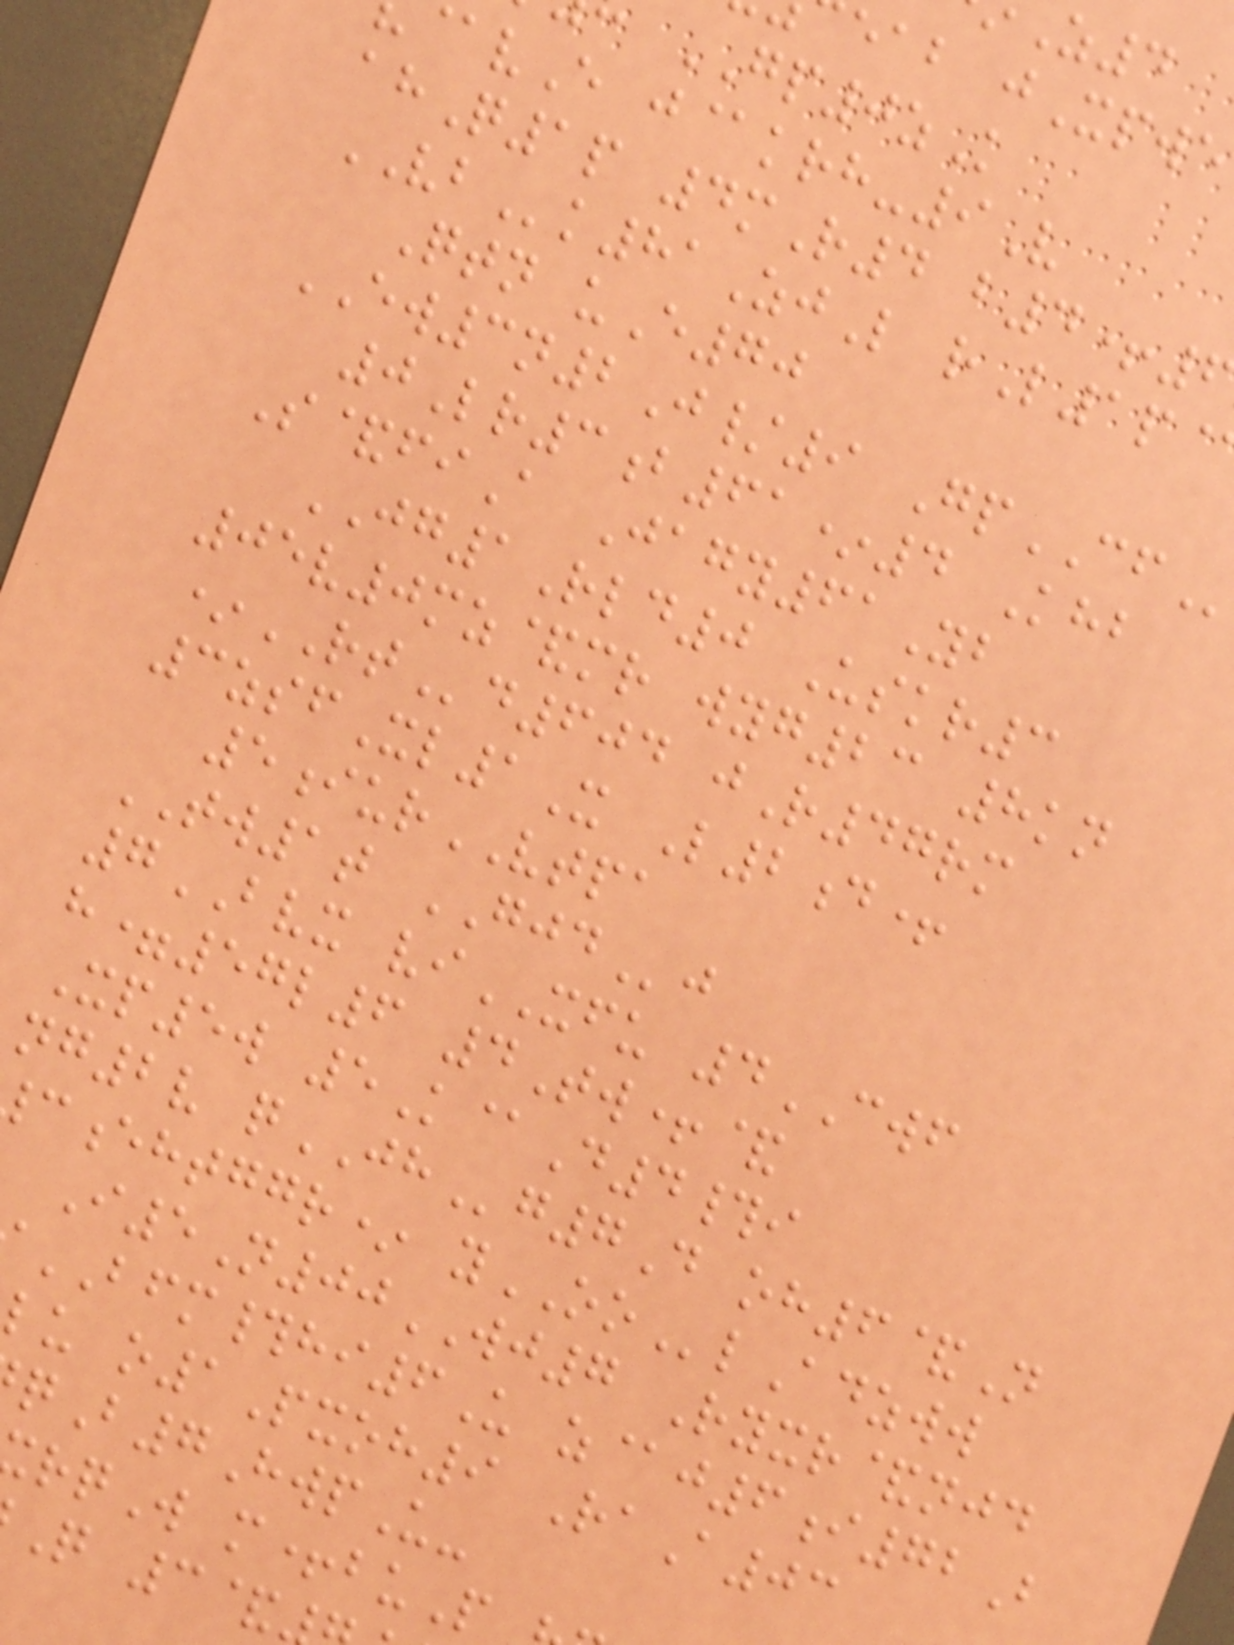eab jXpwe
GP0zK
vE j@krh-9V
ahQ1p 4mR4 b4+
VBk81ZjL rL1p
Qtn uE70
EW3n2J/9 GpCF
0Lr3b61*4 Khb
S&fiA Jagy61Yb
JG1Rld0 Uskr3
05v0mz&mr wyg23 8kn
*RTd604 jR47rm
3zsfXl1X L2d+
5iurVTPA
TW1t GJDj
7BVX viXFU 4CWF
h=57l6 4Tw+&
Xp5w 5K@D4#i
ng2v qJHg7D oh6&N
ehtggr* yOOlAdzww
I5N00WJ7 Ryxr&njd
BFM#hi6U z@j6i72B
lu o1Pxoh9 RaA03
qB7HwpU-
rqW m+buP
Q 3&
